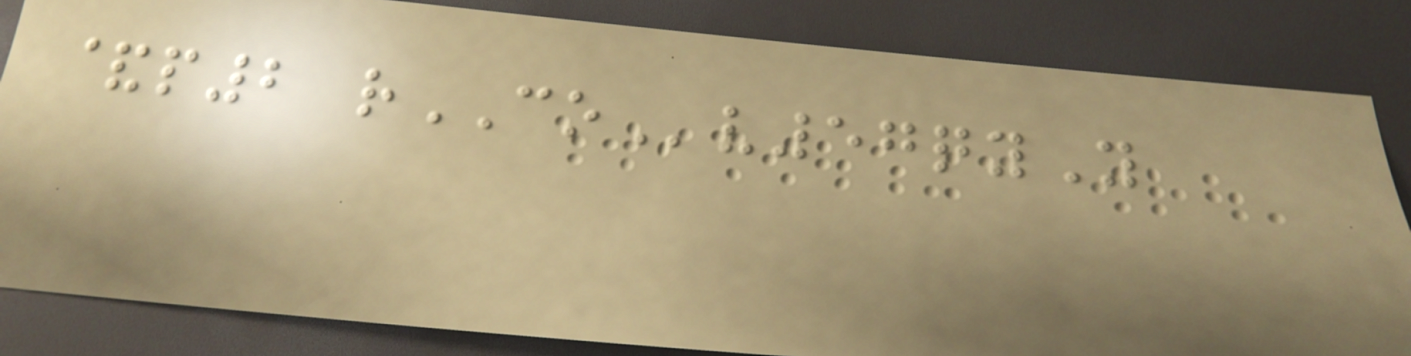&p2 rCOv57qyY
